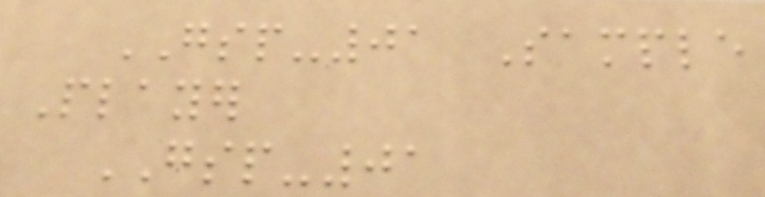GSP-01 Sample
Player
GSP-01
